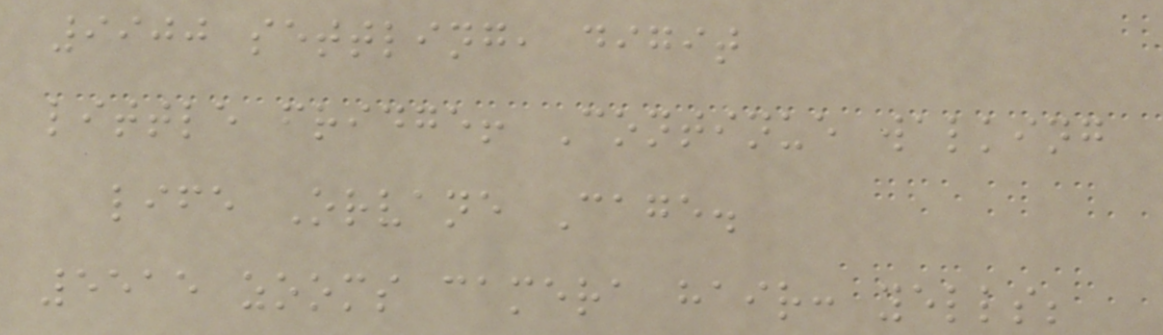9900 settling, digit
little fridge! Continue walking
life Orvane Cage.
5515 zooms camera hair: yells;
